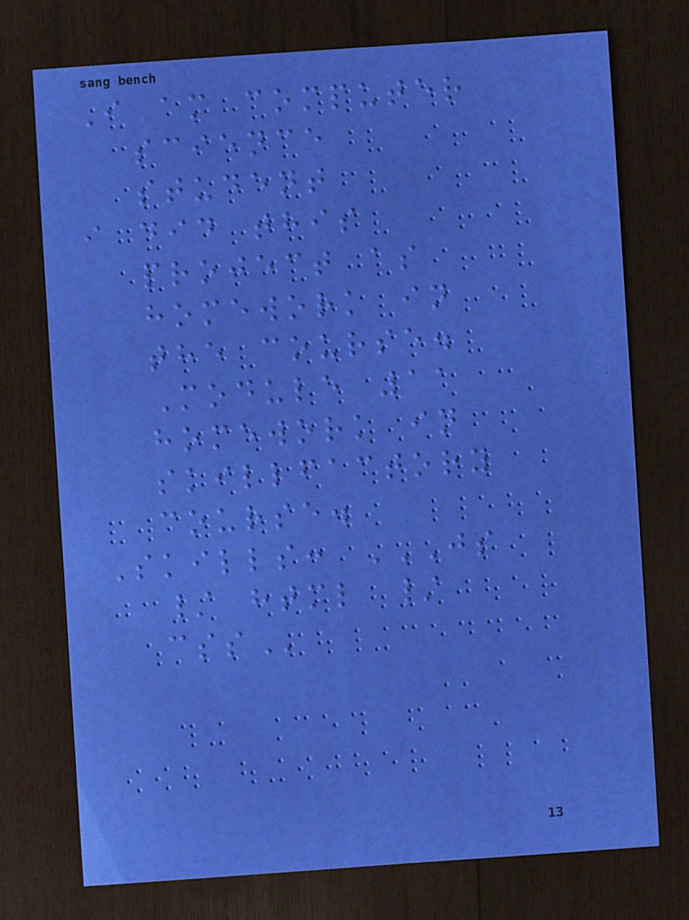I am computer
science
student
i did this
project as
homework in
the course.
Module 11
homework in
skillfactory
course.
Skills: JS
/ HTML /
CSS
